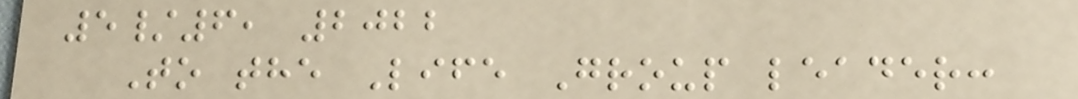5/6, 2022
To the Life Group leader:
